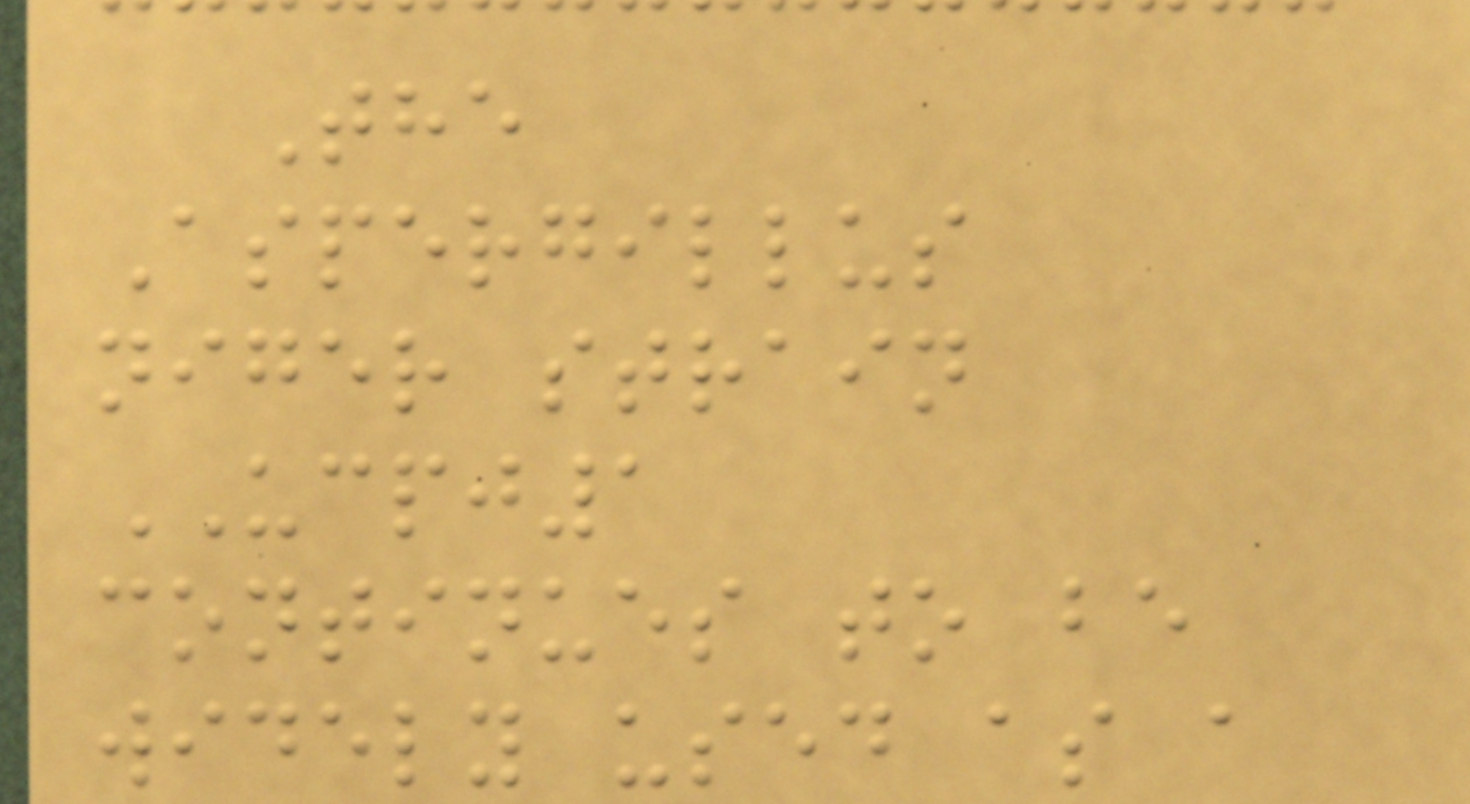The
Aspergillus
niger strain
UCPJ1
continues to be
widely used as a
